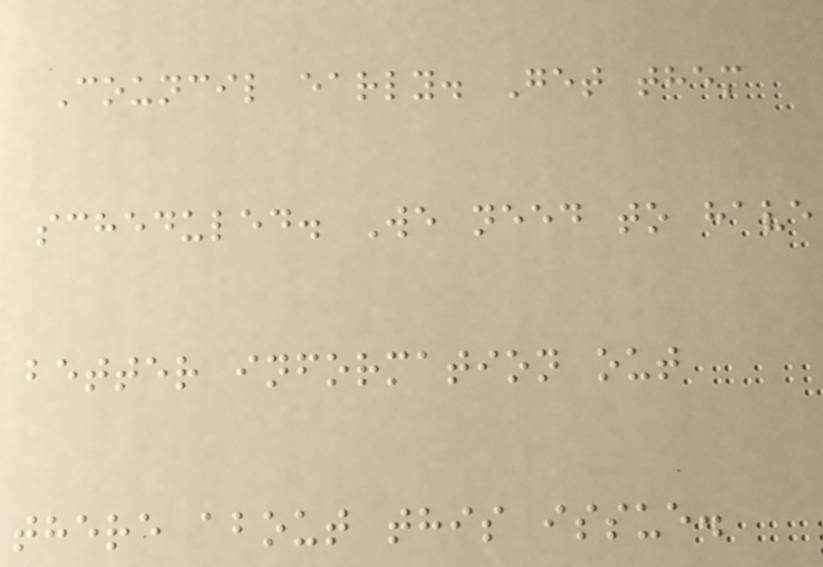Council early. Get them
scheduled. We need to have
better information out
there about this issue.
